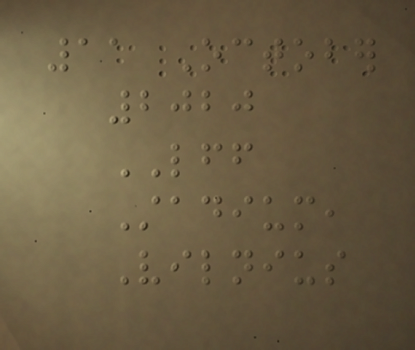11 October
2020
LFF
Stadium,
Vilnius
